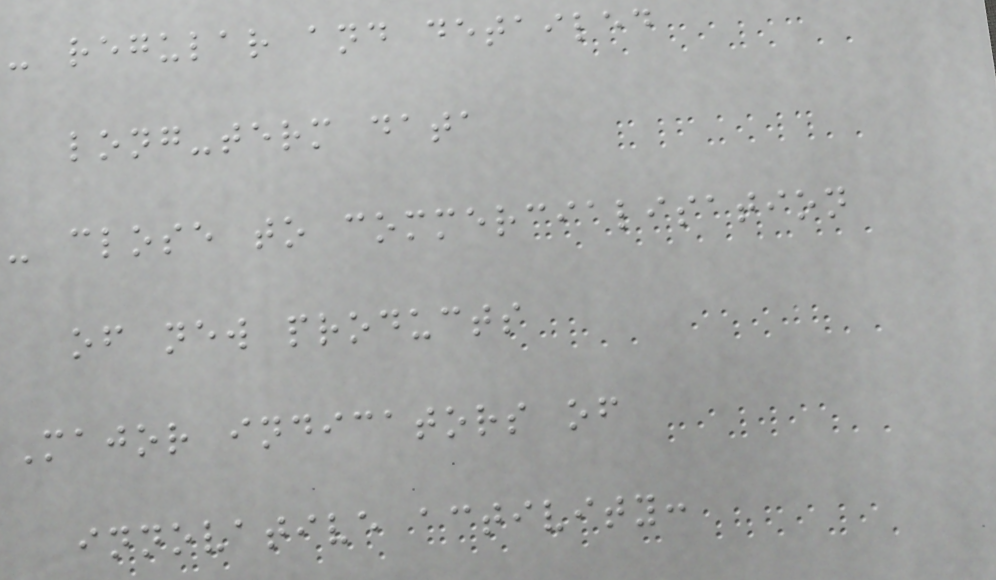- regular and detailed
long-term data
- close to commercialisation
of new products
Major indicators of
innovative activity:
